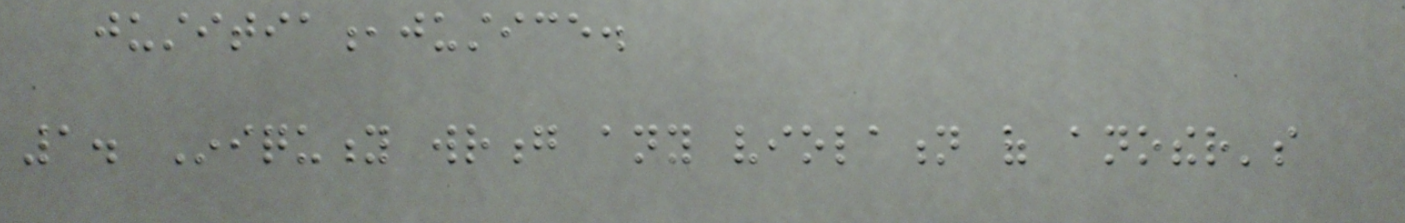justitia,justice.
1. Iniquity wrong any violation of another's
